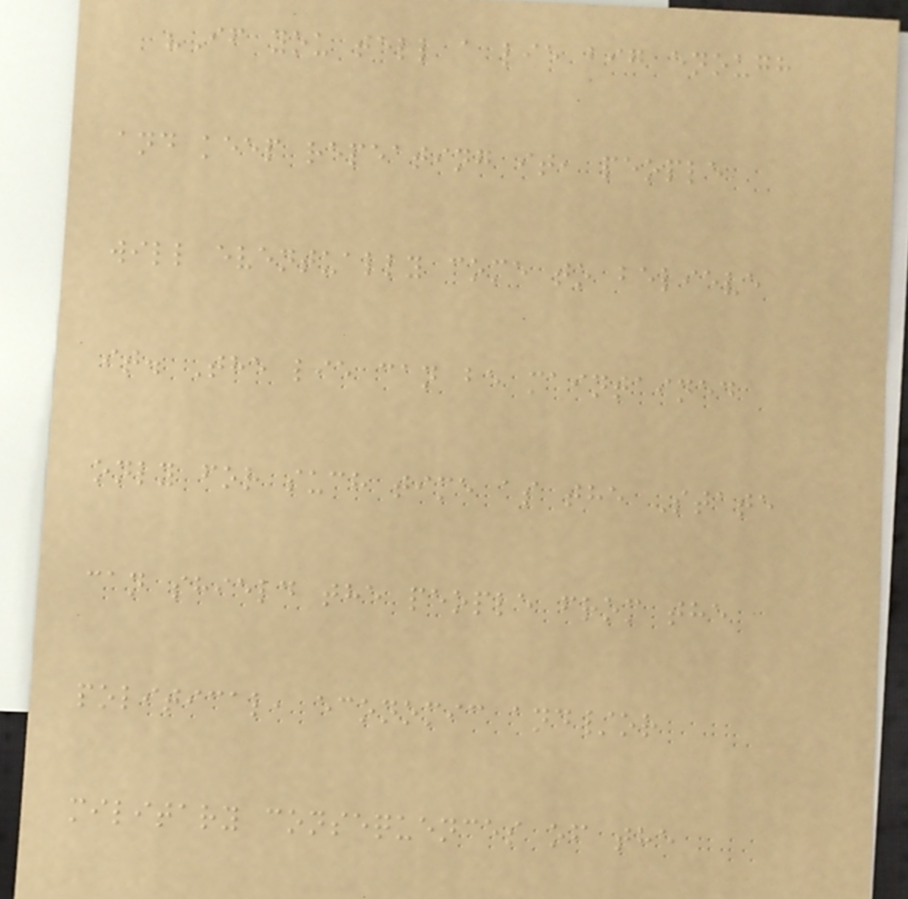"If you tell a lie big enough
and keep repeating it, people
will eventually come to believe
it. The lie can be maintained
only for such time as the State
can shield the people from the
political, economic and/or
military consequences of the
